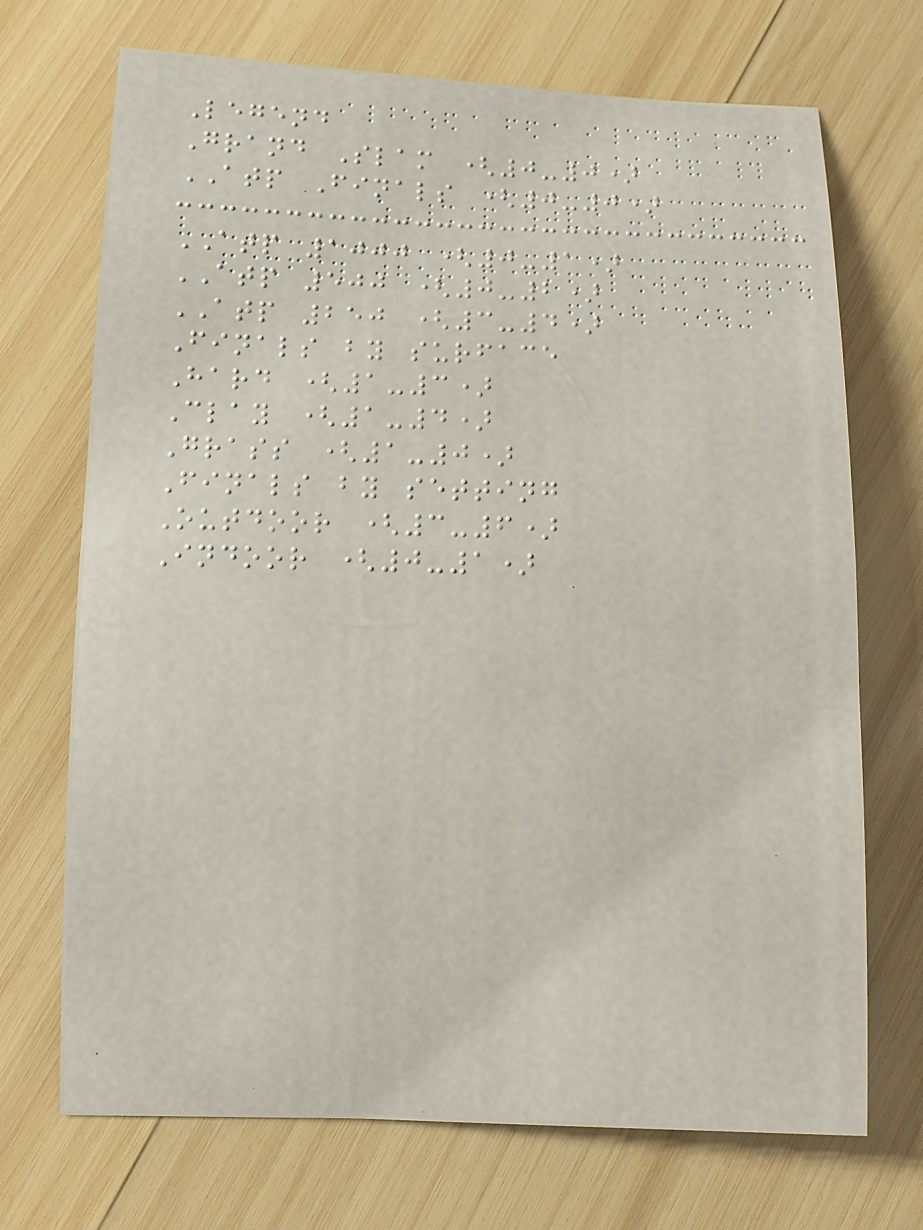Legend
Grand Slam (0-0)
ATP Finals (0-0)
ATP 1000 (0-1)
ATP 500 (0-2)
ATP 250 (3-4)
Finals by surface
Hard (1-3)
Clay (1-4)
Grass (1-0)
Finals by setting
Outdoor (3-6)
Indoor (0-1)
